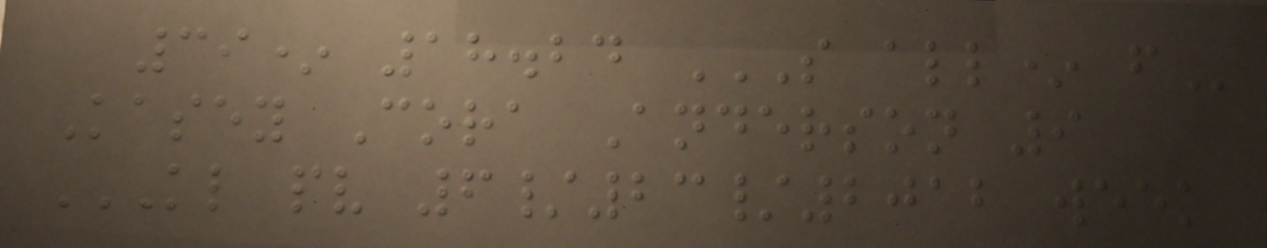39* 18.24 S ALL* F
Kasey Cora Anderson 9
KL PV 6/23/2012 WEEK
